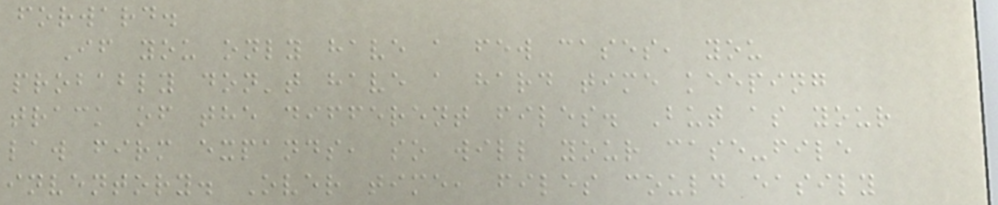forward.
If you only have a few cases, you
probably don't have a hard time keeping
track of the different files. But as your
law firm expands, so will your case-file
inventory. Over time, files could easily
